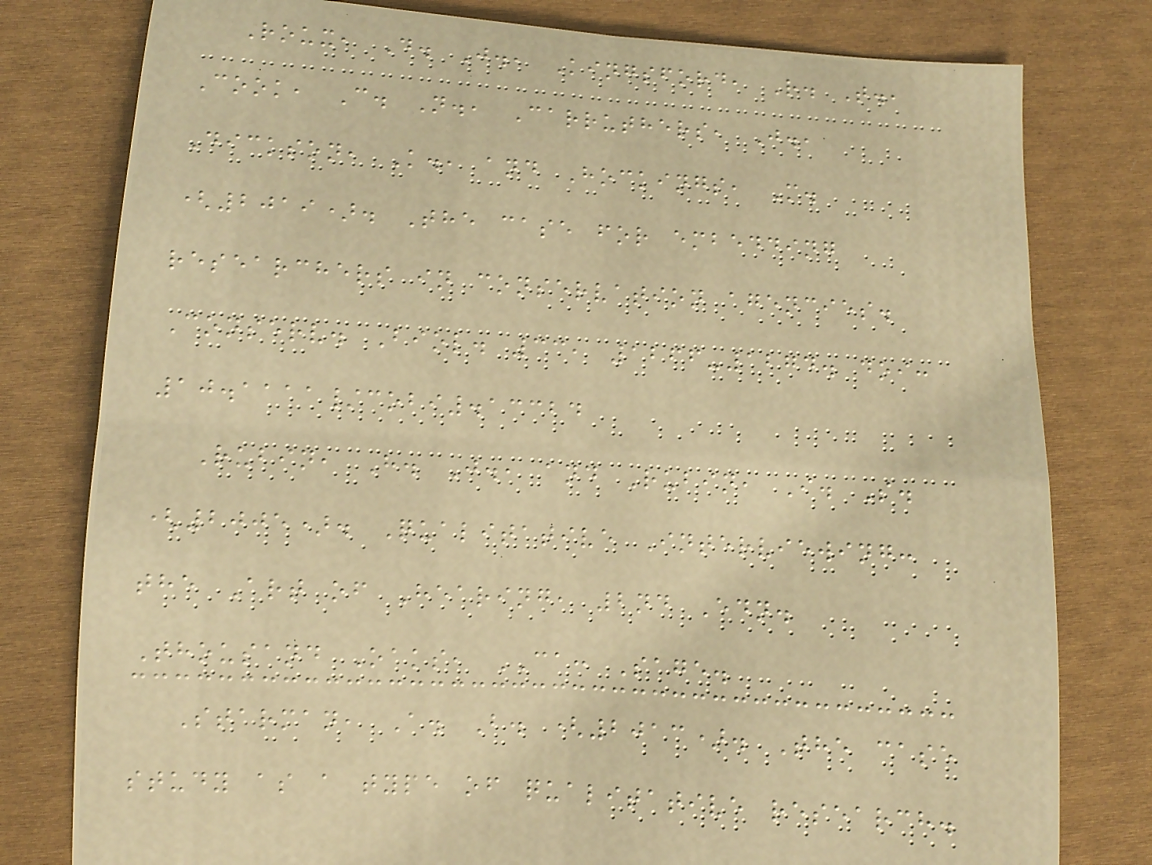Roux, D. J., Kingsford, R. T.,
Cook, C. N., Carruthers, J.,
Dickson, K., and Hockings, M.
(2019). The case for embedding
researchers in conservation agencies.
Conserv. Biol. 33, 1266-1274. doi:
10.1111/cobi.13324
Rubin, H. J., and Rubin, I. S.
(2005). Qualitative Interviewing:
the Art of Hearing, 2nd Edn.
Thousand Oaks, CA: Sage.
Starman, A. B. (2013). The case
study as a type of qualitative research.
